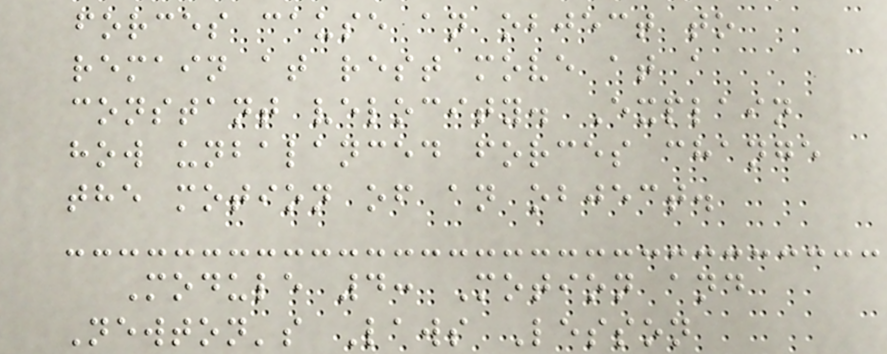forces cause an object to
remain at rest move at a
constant velocity. Explain
how unbalanced forces change
the motion of an object.
Module 4: Motion and
Newton's Laws Lesson
